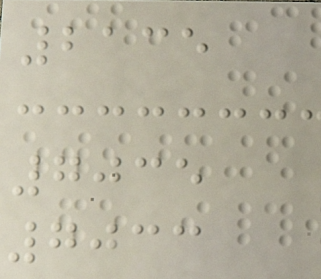2135
7035
7033
